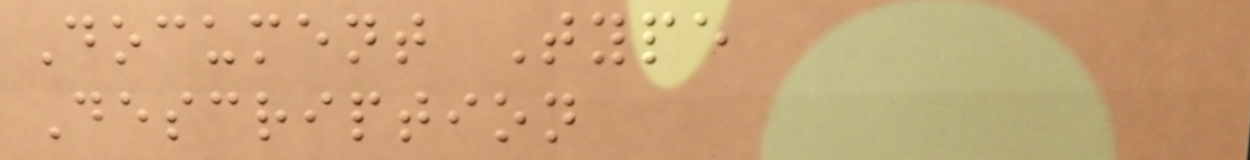Document Type
Description
